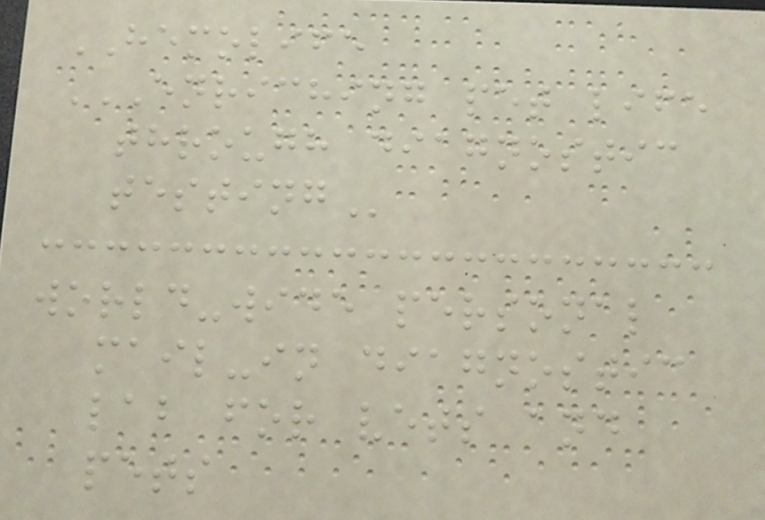HEMOLIFE
ENRICHING PET LIFE
THROUGH DIAGNOSTIC
TESTING
world-wide personal
mail-in diagnostic
lab for vets and
pets
